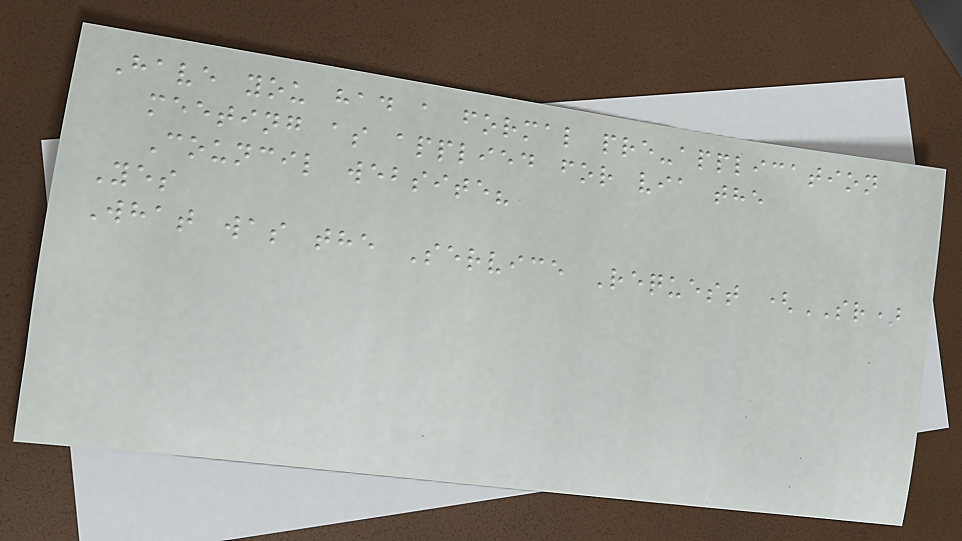Have you had a formal pre-application
meeting as applied for via the
Council website?
Yes
What was the Service Request (SR)
